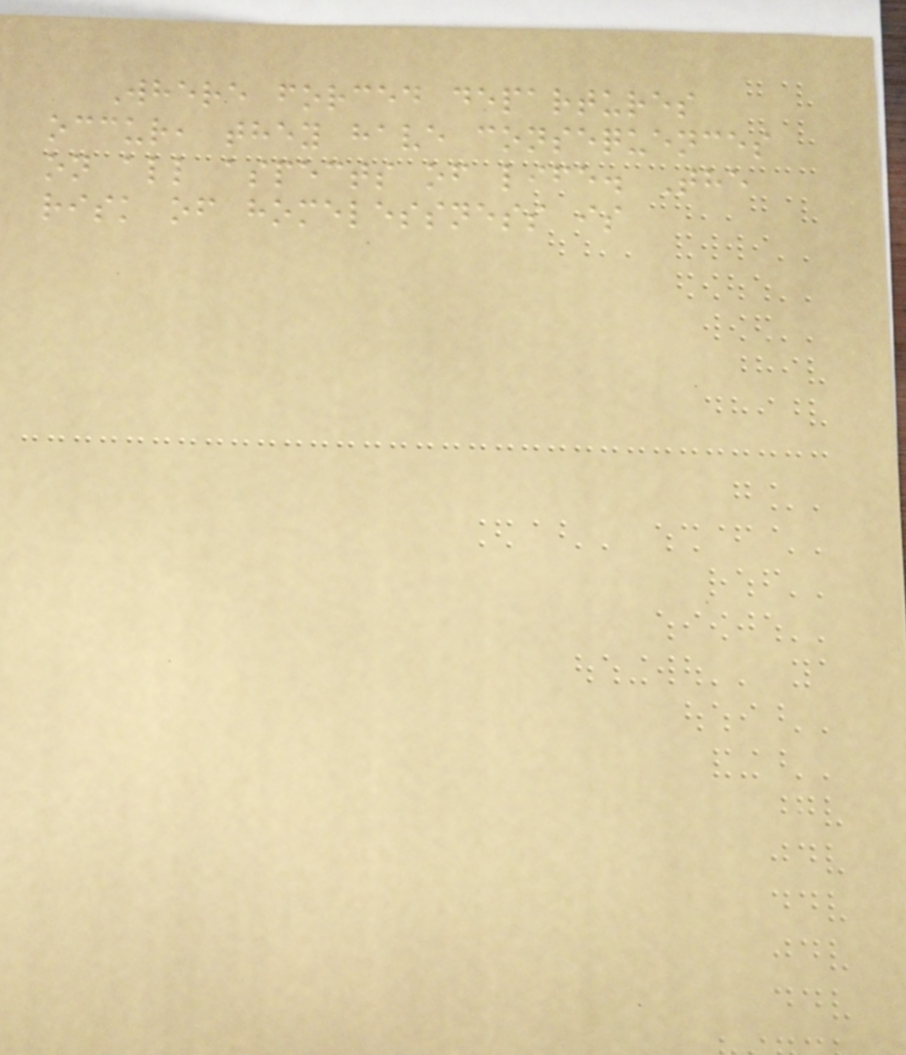Where forced departures
occur, they have consequences
on all aspects of life. The
risk of homelessness is
